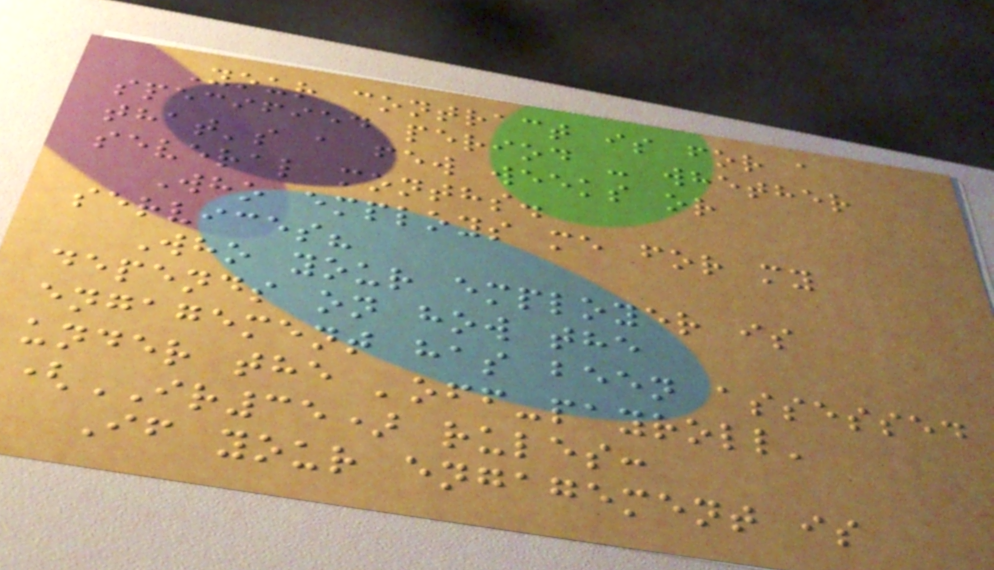Your contract is for a
specified period - whether
that's a few weeks or
several months.
Who employs me for my
services?
Who your employer is
depends on how the
engagement has been assessed
under the 'off-payroll'
(IR35) rules:
If your engagement is
